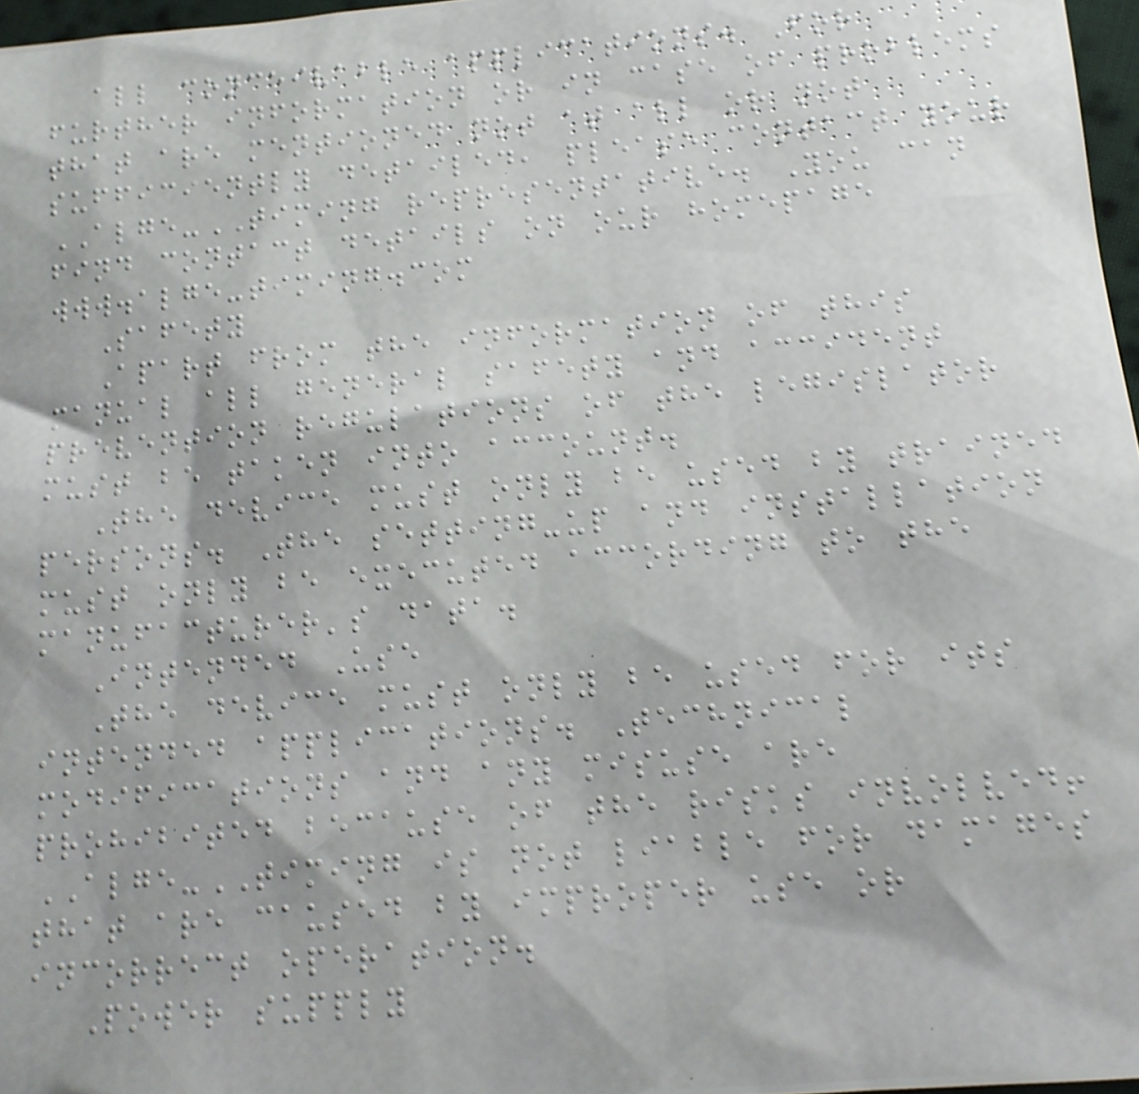all conceivable applications. For
further information or in case of problems
that are mentioned not at all or not
sufficiently detailed, please contact your
ALGE-TIMING representative. You can
find contact details on our homepage
www.alge-timing.com
Safety
Apart from the information of this
manual all general safety and accident
prevention regulations of the legislator
must be taken into account.
The device must only be used by trained
persons. The setting-up and installation
must only be executed according to the
manufacturer's data.
Intended Use
The device must only be used for its
intended applications. Technical
modifications and any misuse are
prohibited because of the risks involved!
ALGE-TIMING is not liable for damages
that are caused by improper use or
incorrect operation.
Power supply
